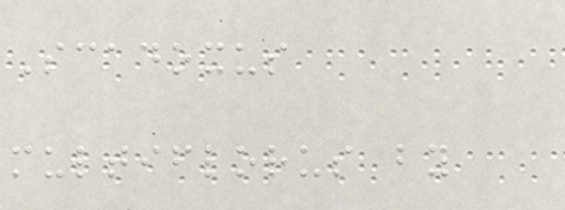Scadoxus
multiflorus by
